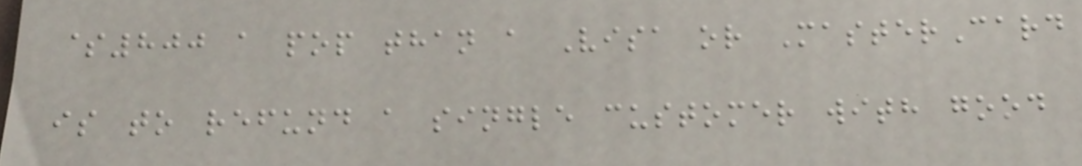$800 a pop than a Visa or MasterCard
is to refund a single customer with good
